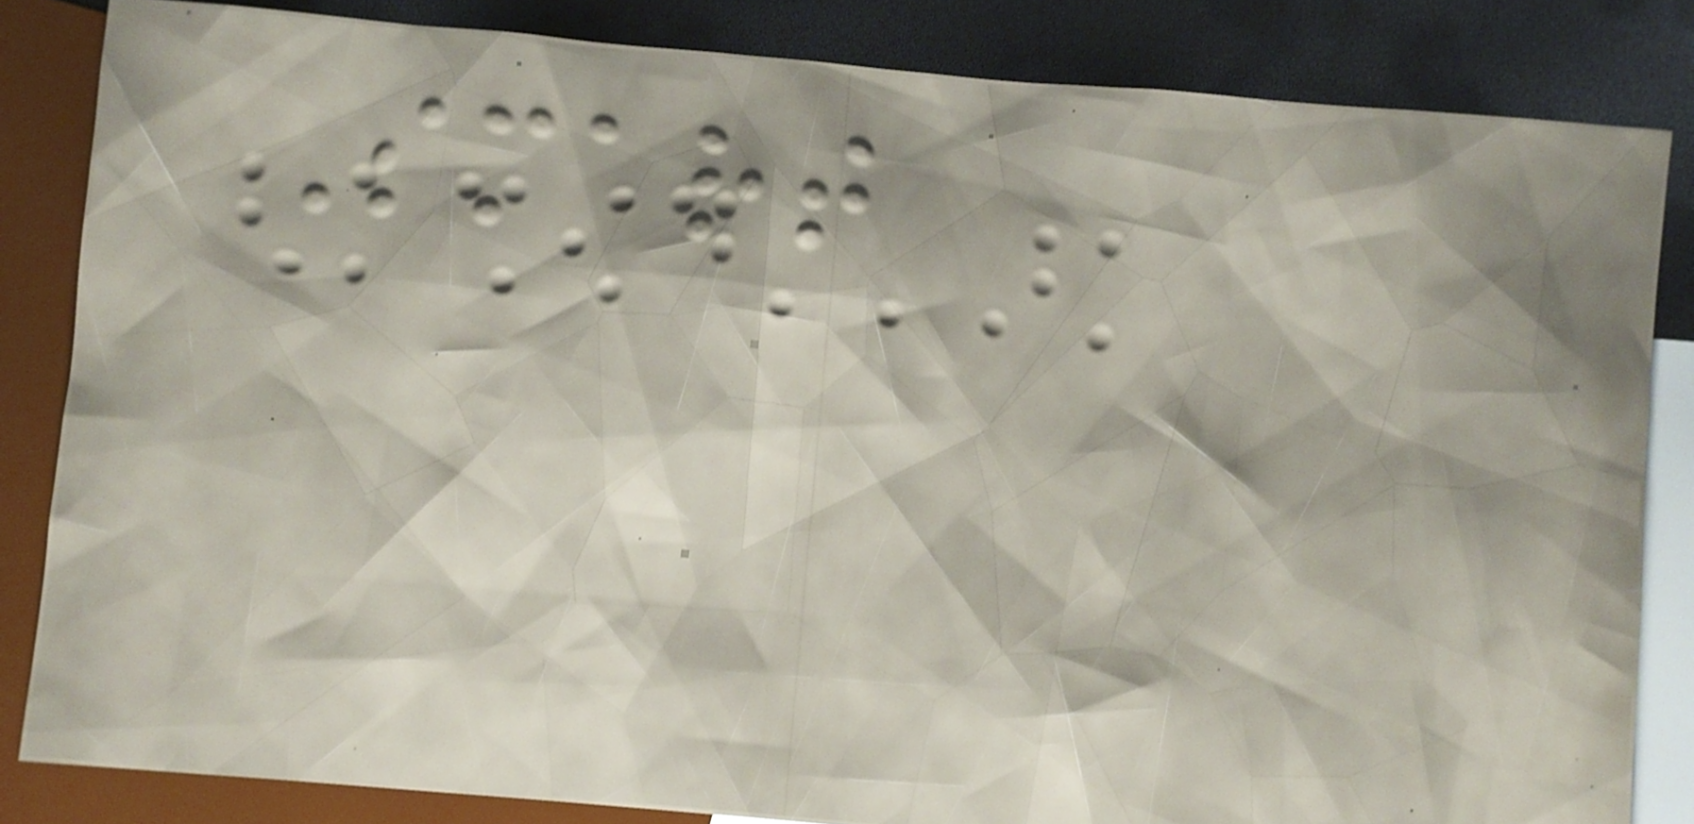Smart
